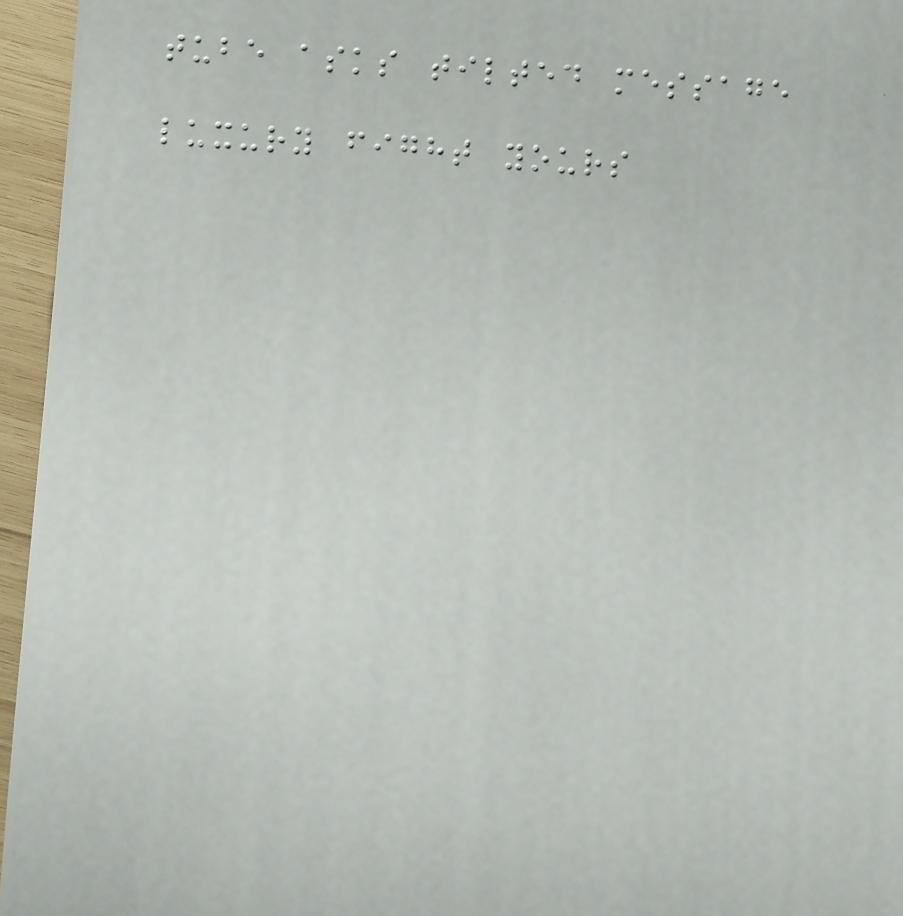tube asks tilted message
luxury fight yours
